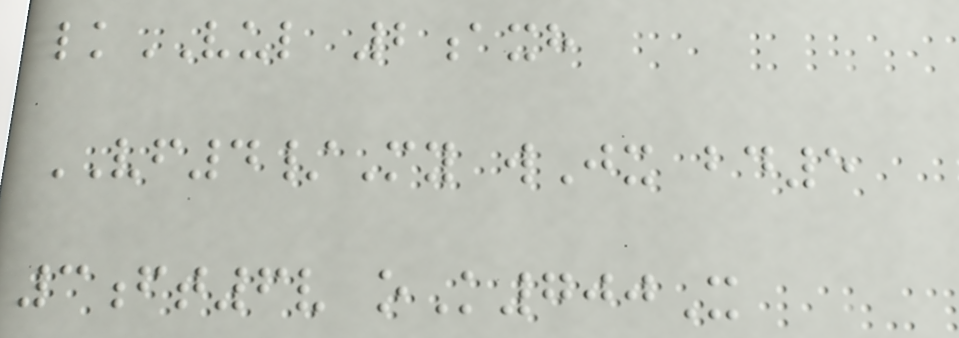lkVUL 2axh
VF4/My wJx bd5
3ft6v oK700X
